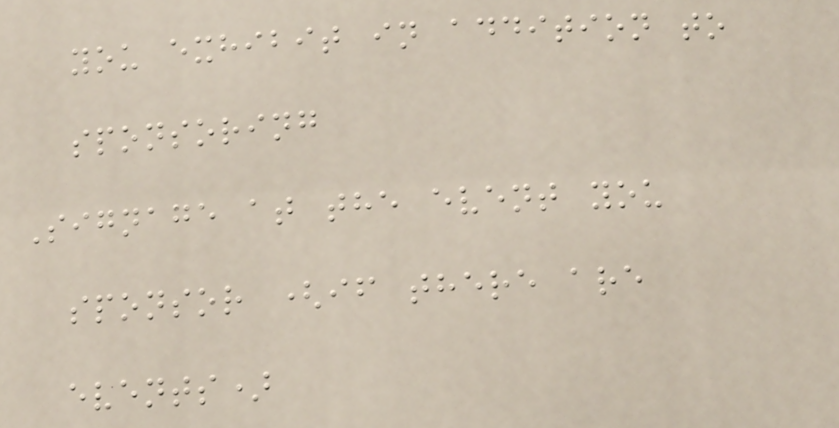you exhibit in addition to
sponsoring
Signage at the event you
sponsor (if there are
events)
